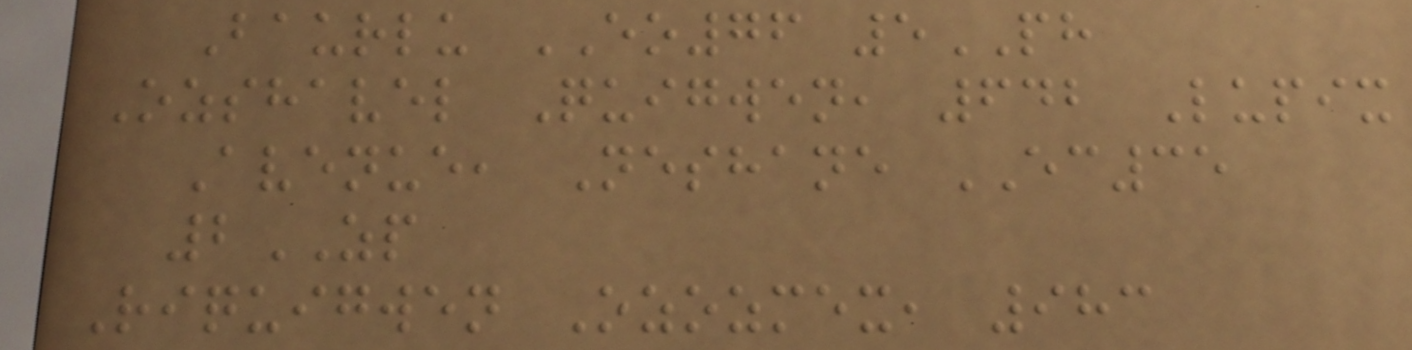Baurlu EO76 5PH
Ozshavel Quigwen, 642 Lupix
Avenue, Neshane EC35
2ZP
Riquigwen Ozozmex, 983
